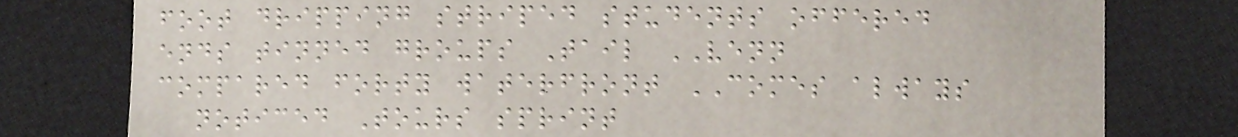foot dripping striped students offered
ends tinned groups Tail VENN
compared forty waterfront COMES always
noticed Tours sprint
